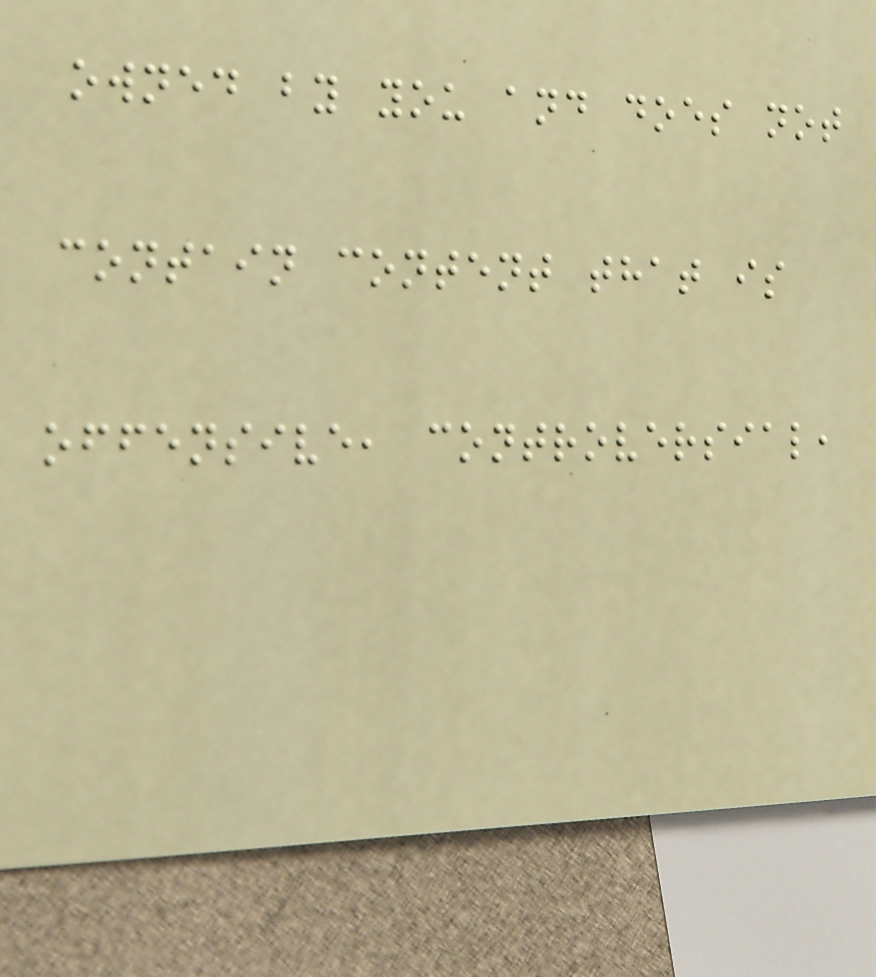owned by you and does not
contain content that is
offensive, controversial,
